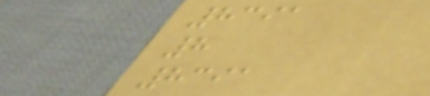8391
8
8391
